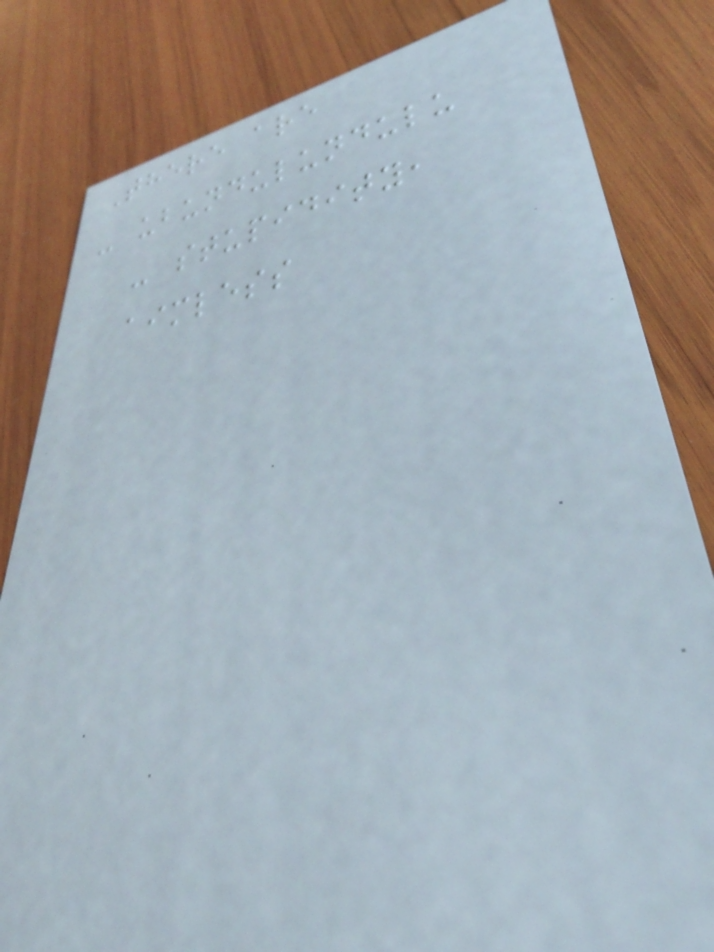There are
- ubundulundulu
- stupidity,
aimless
